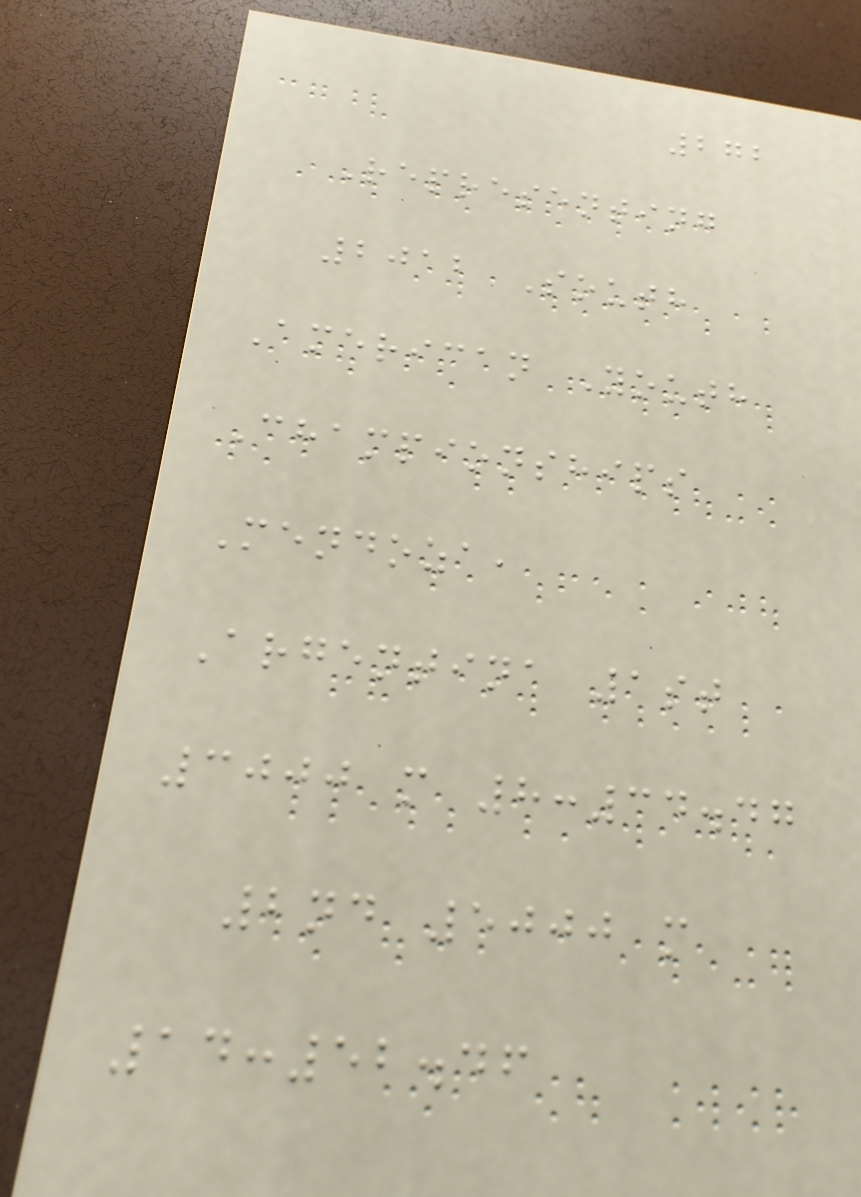272
Representing
2012 South
American Youth
Championships
Mendoza,
Argentina 1st
3000 m 8:34.47
2nd 5000 m
14:52.46
